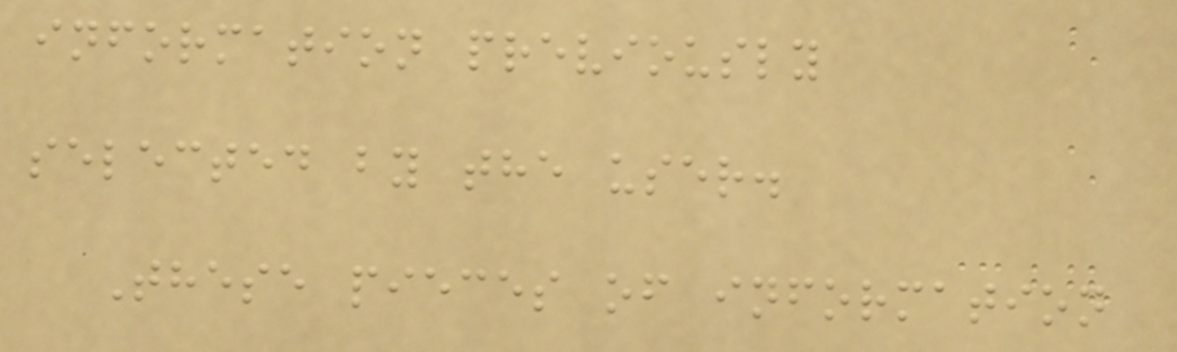information previously
selected by the user.
These pieces of information
